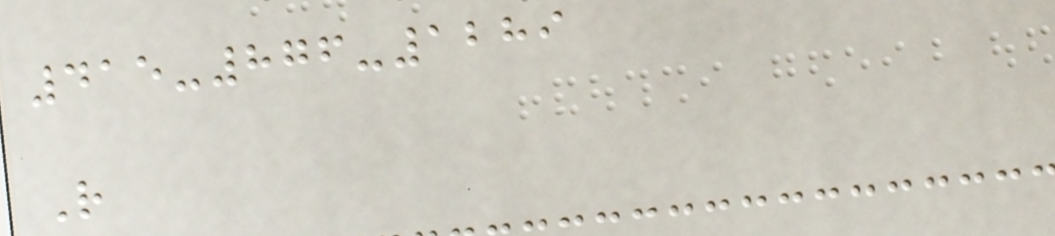415-876-1289
R
